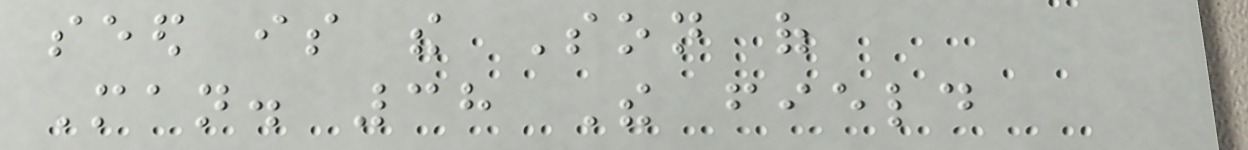seed is the Son of
Man. 38 The field
